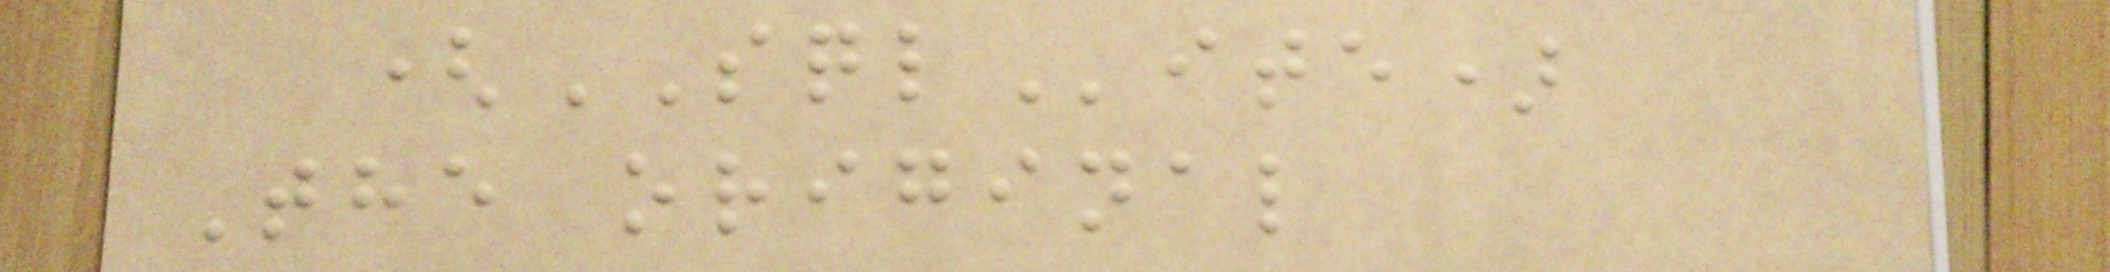(SQLite)
The original
